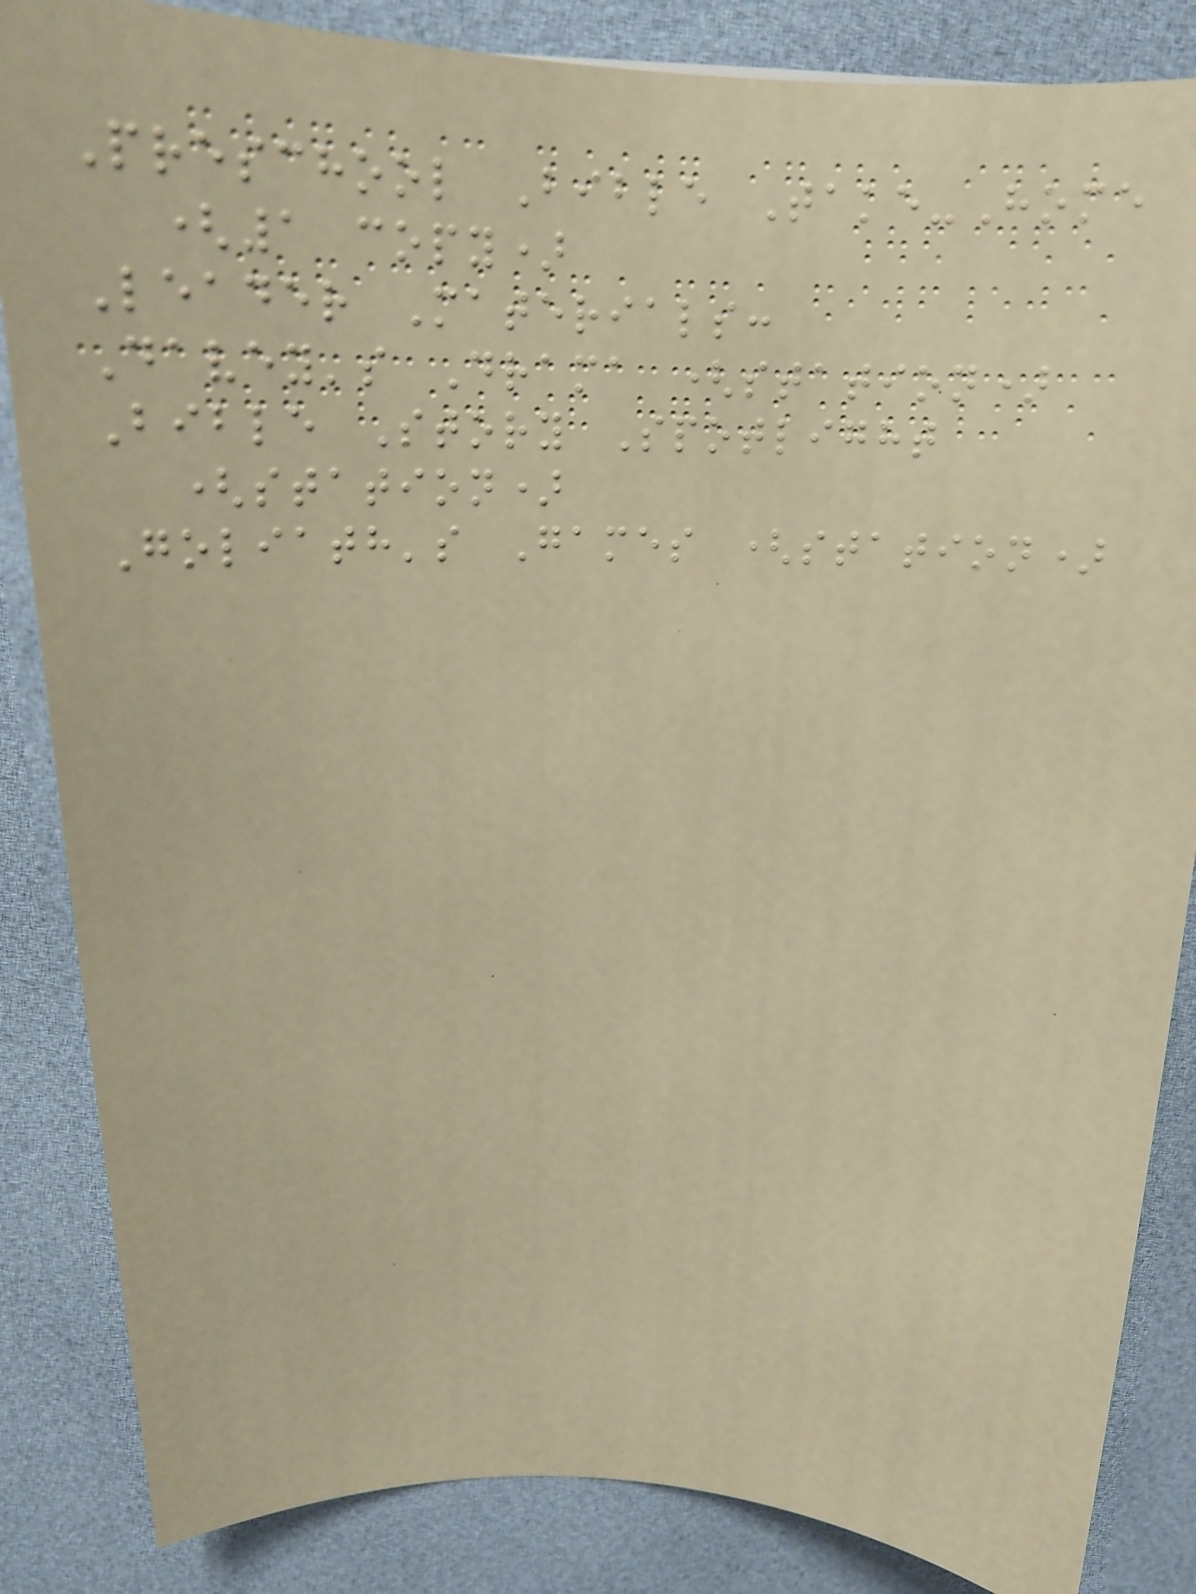Preschool Bible Take-Home
(1 copy)
Leader Materials:
Davey's Drama (station)
Bible Story Spotlight
(station)
Goliath's Games (station)
